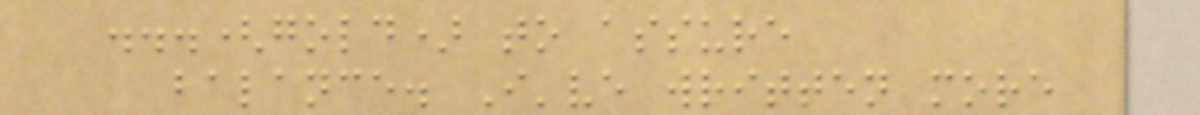...(gold) to assure
balance. I've written more
